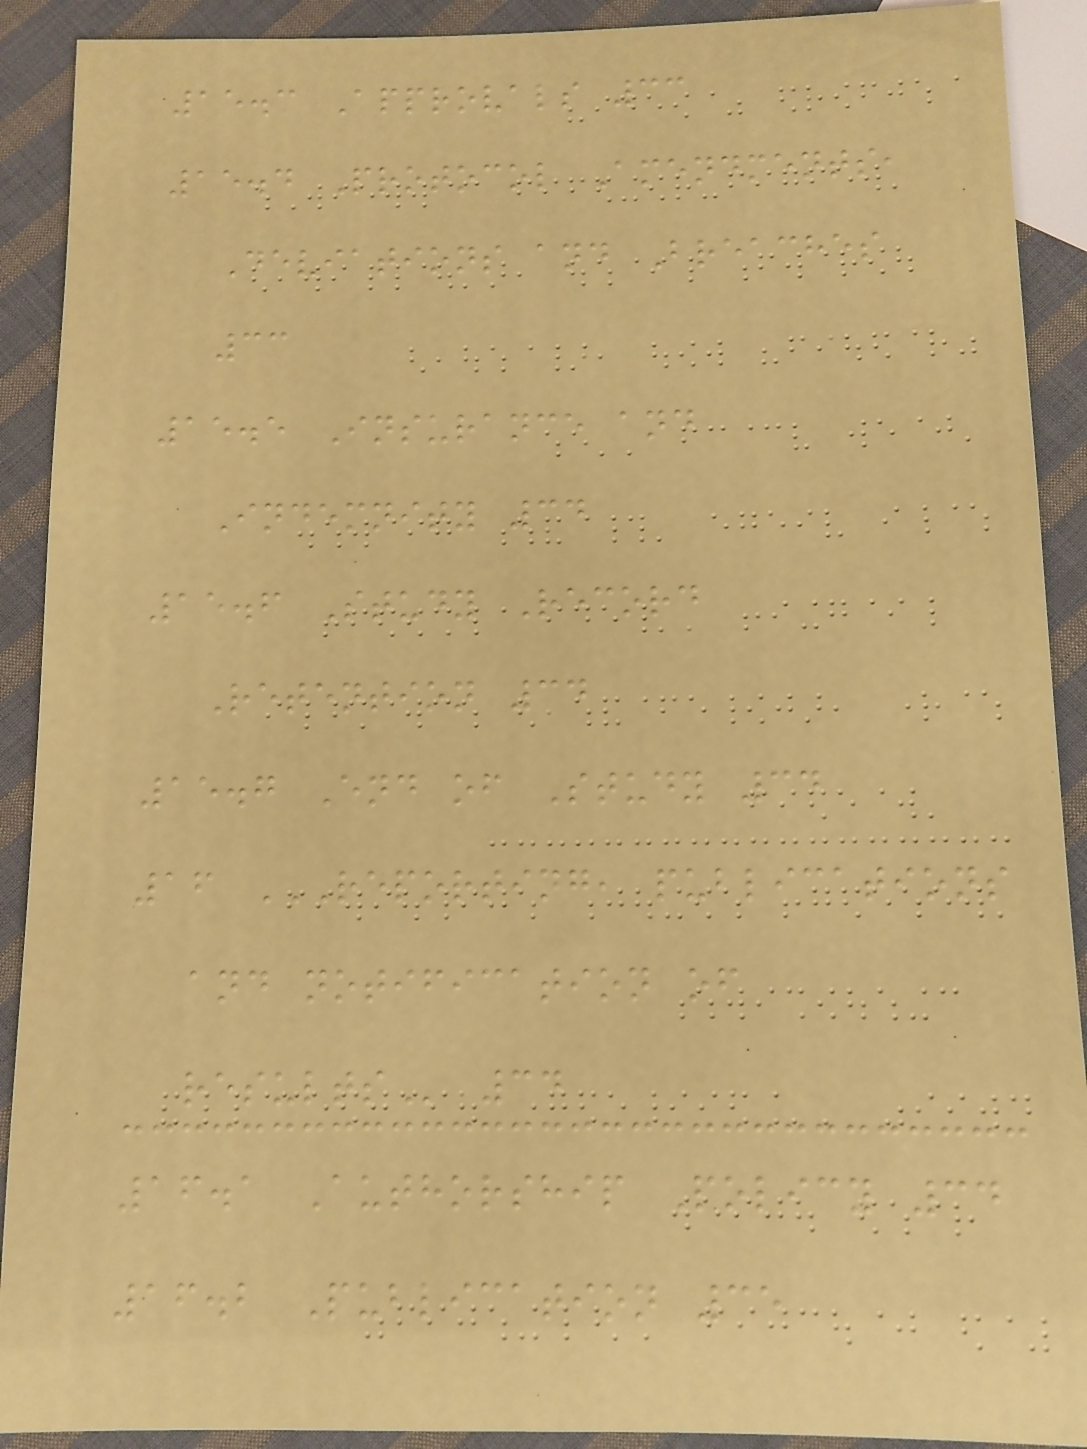15.3 Approvals 33
15.4 Protocol Amendments,
Deviations and Breaches
33
15.5 Insurance and
Indemnity 34
15.6 Study Record
Retention 34
15.7 End of Study 34
16 REPORTING, PUBLICATIONS
AND NOTIFICATION OF
RESULTS 34
16.1 Authorship Policy 34
16.2 Publication 35
